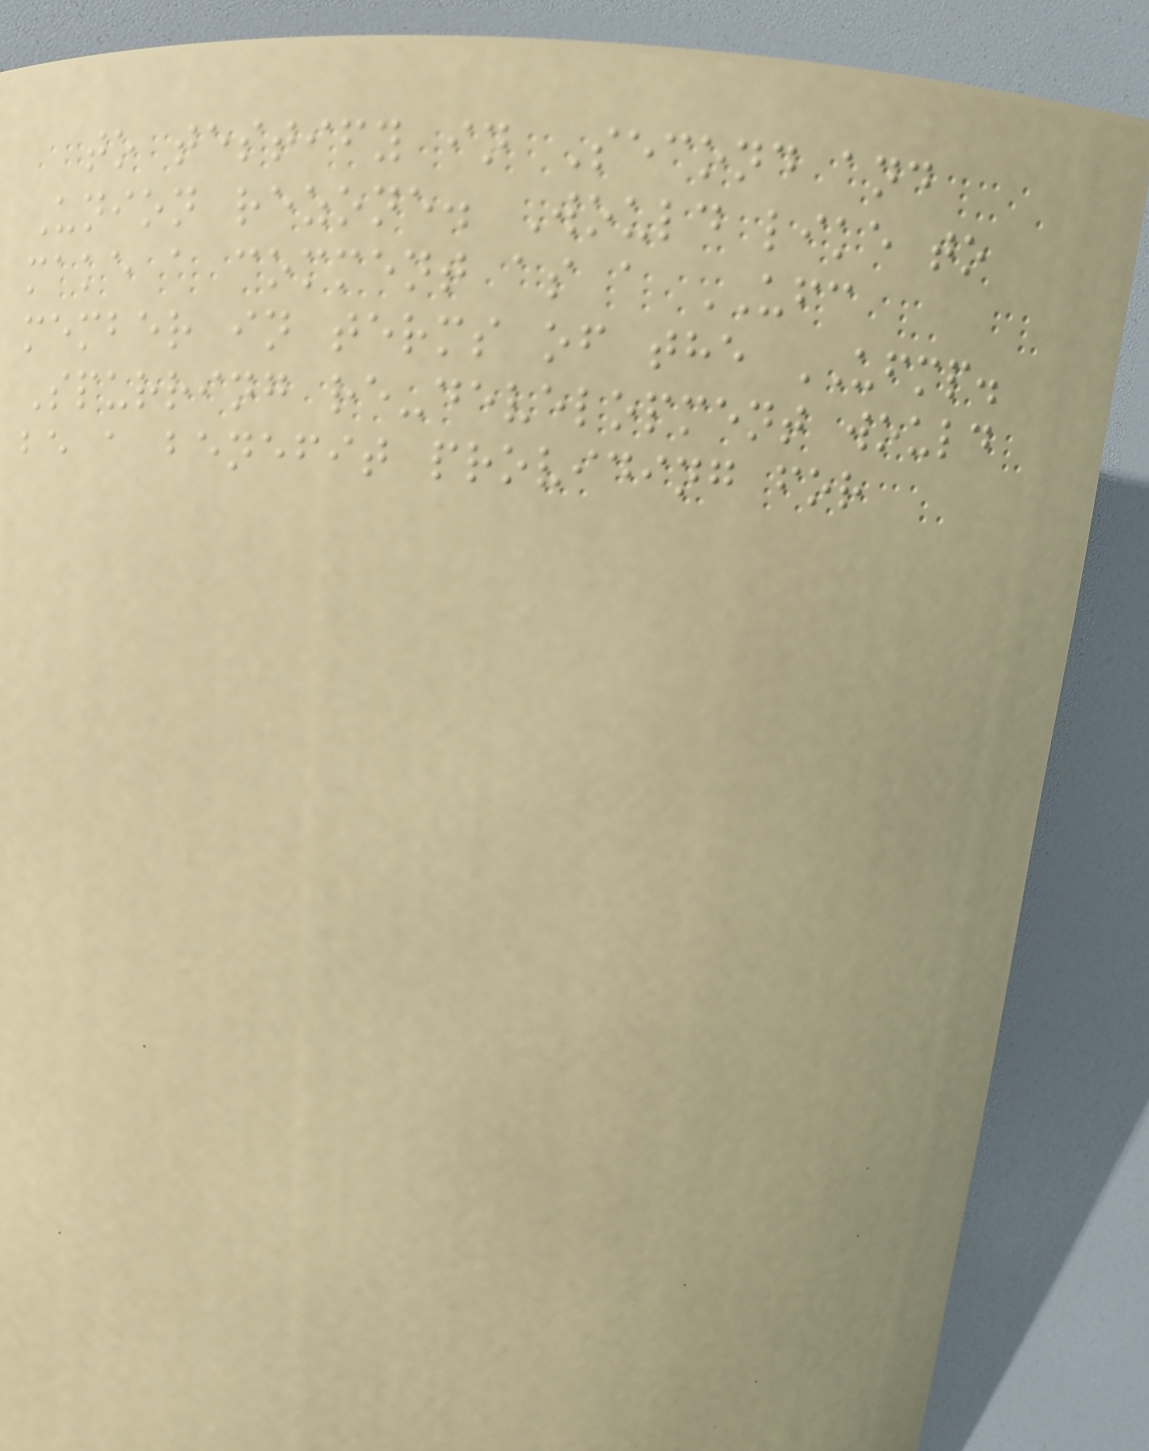to testify in Second and
Union rezone. Would like to
make a comment as a UFC
member in terms of the UFMP.
Spurring re-development would
be a benefit providing for
